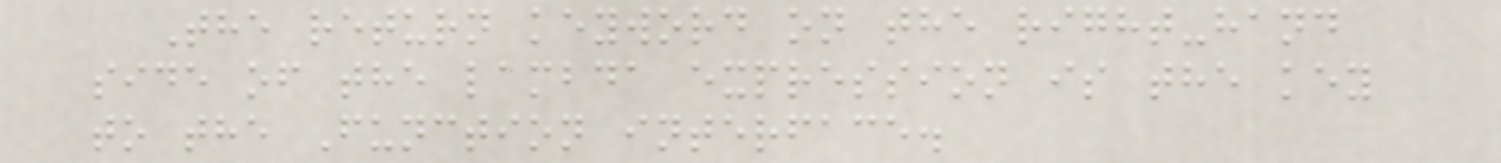The return keyword on the right-hand
side of the lambda expression is the key
to the Function interface.
